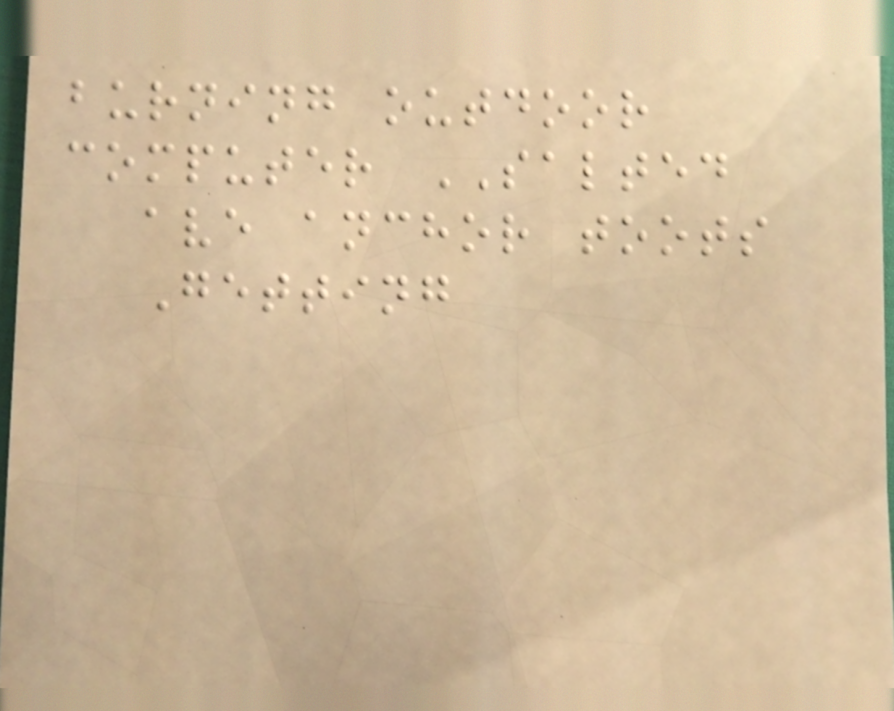burning outdoor
computer SALTED
ave anchor toots
Getting
